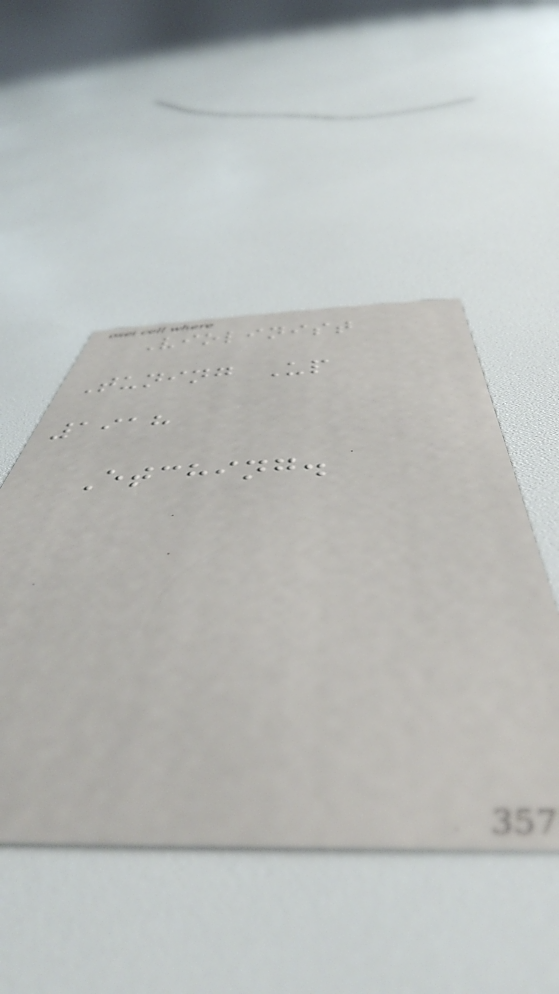Violinist
Tuning Up
1918
Etching.
